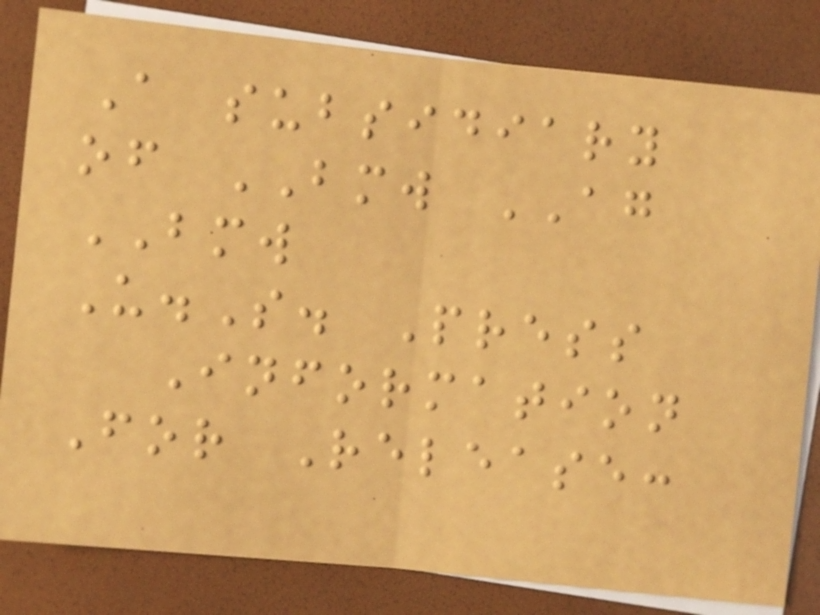A subsidiary
of BMW AG
BMW
U.S. Press
Information
For Release:
